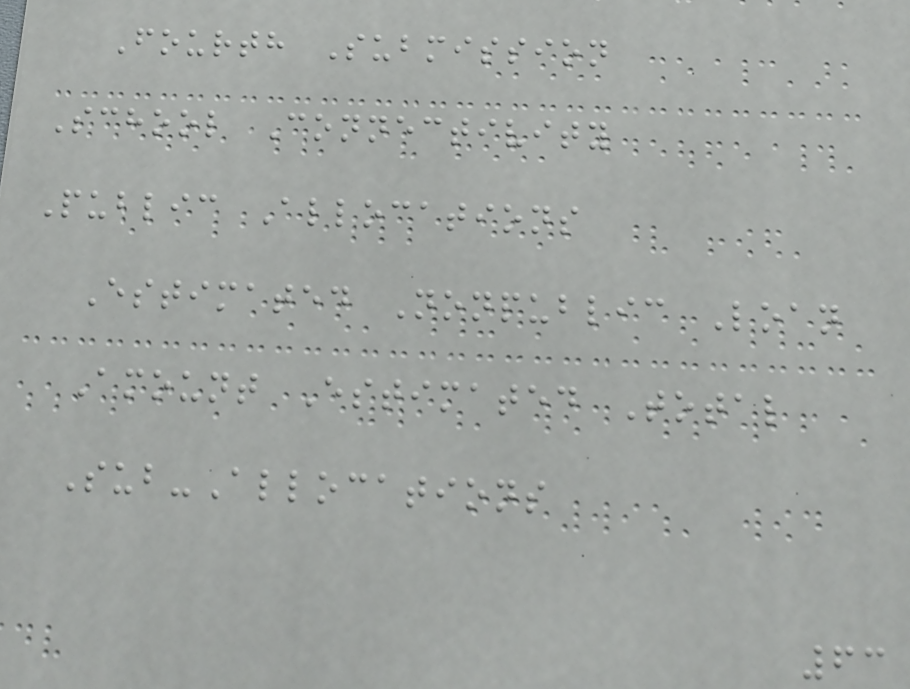Fourth Submission
School Connectivity
Public Allocations
Estimated Nonpublic Loan
Amount Estimated Total
Sub-Allocations
63
